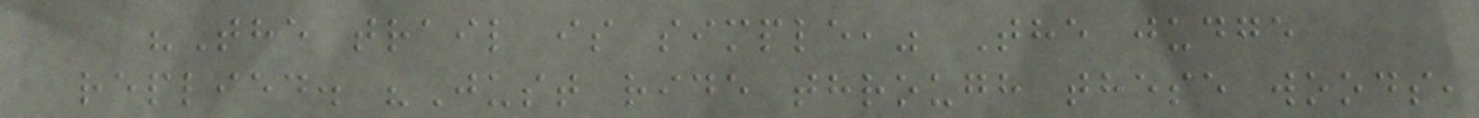"The trail is simple," The judge
replied. "Just ride through these woods,
